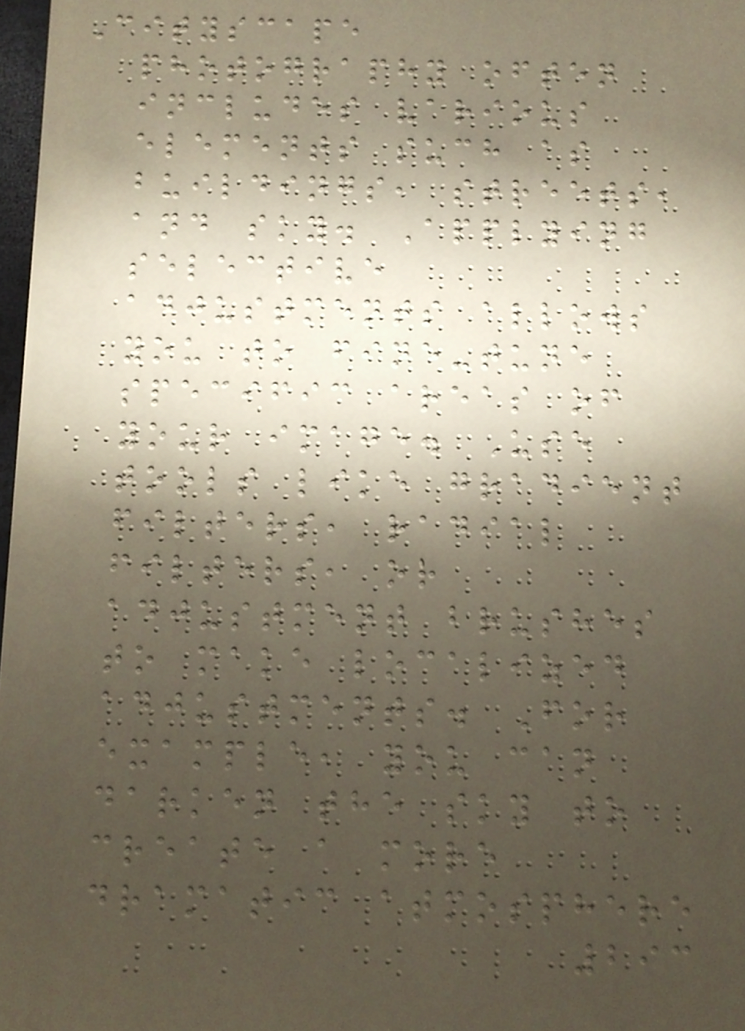Cityscape
photography often
includes various
elements such as
buildings, streets,
and sky. Applying
selective
adjustments allows
you to fine-tune
specific areas of
your image. Use
tools like gradient
filters, radial
filters, or
adjustment brushes
to make localized
adjustments. For
example, you can
darken the sky to
create a more
dramatic atmosphere
293
